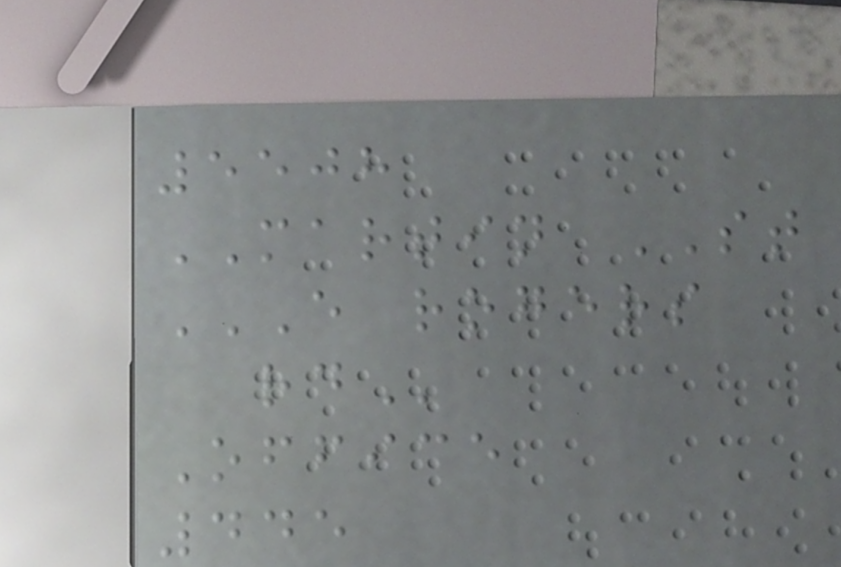5508
MARTIN ST
E ROGERS
RD
Office
445
